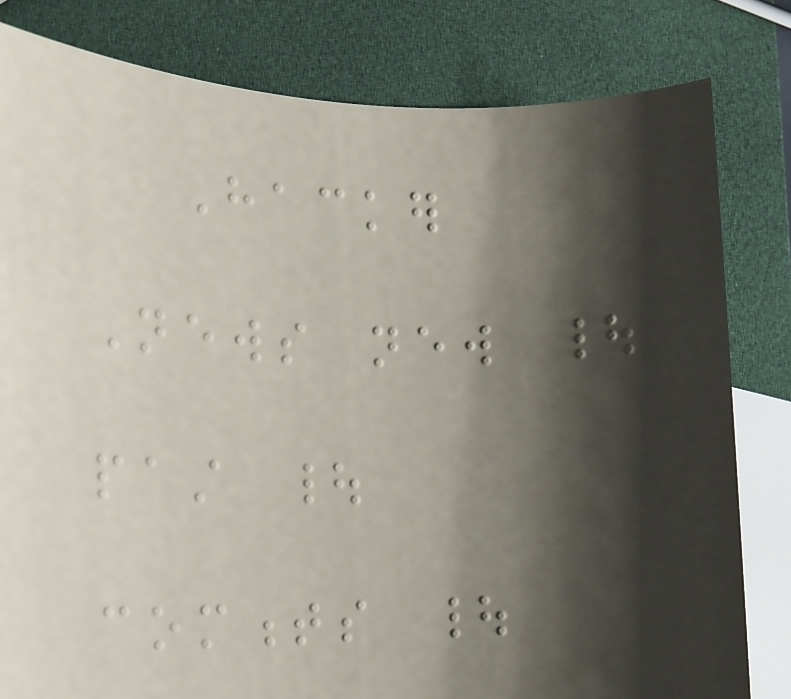Hacker
News new |
past |
comments |
